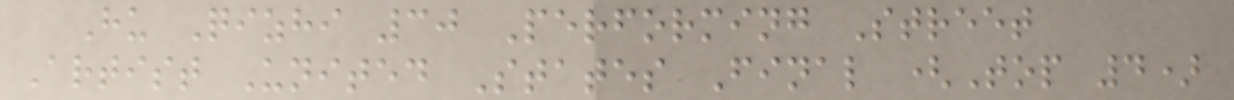Hu Qizhi 30 Performing Street
Artist United States Final (Top 4)
